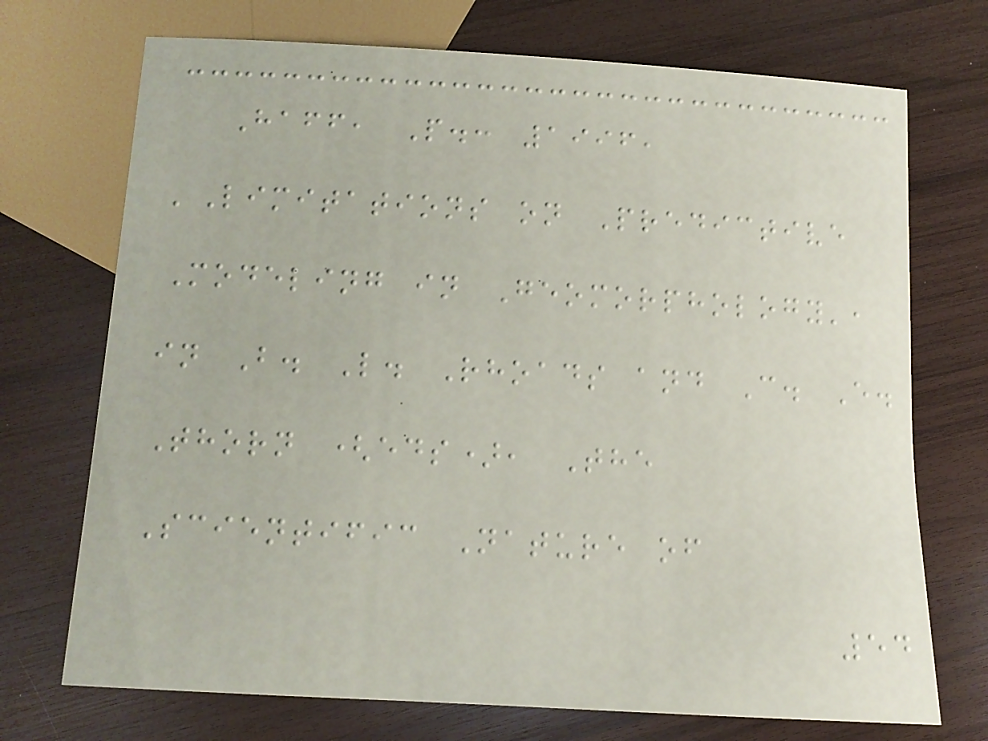Haff, P.: 1996,
'Limitations on Predictive
Modeling in Geomorphology',
in B. L. Rhoads and C. E.
Thorn (eds), The
Scientific Nature of
54
